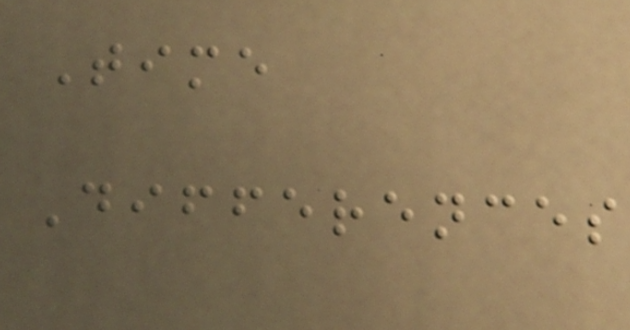Time
Differences
